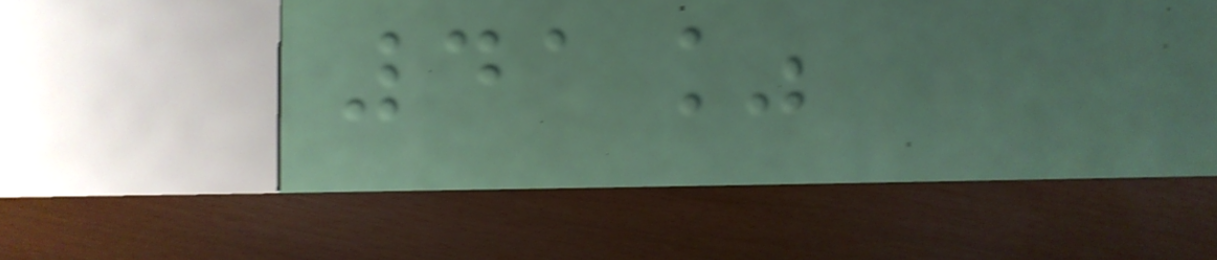41%
